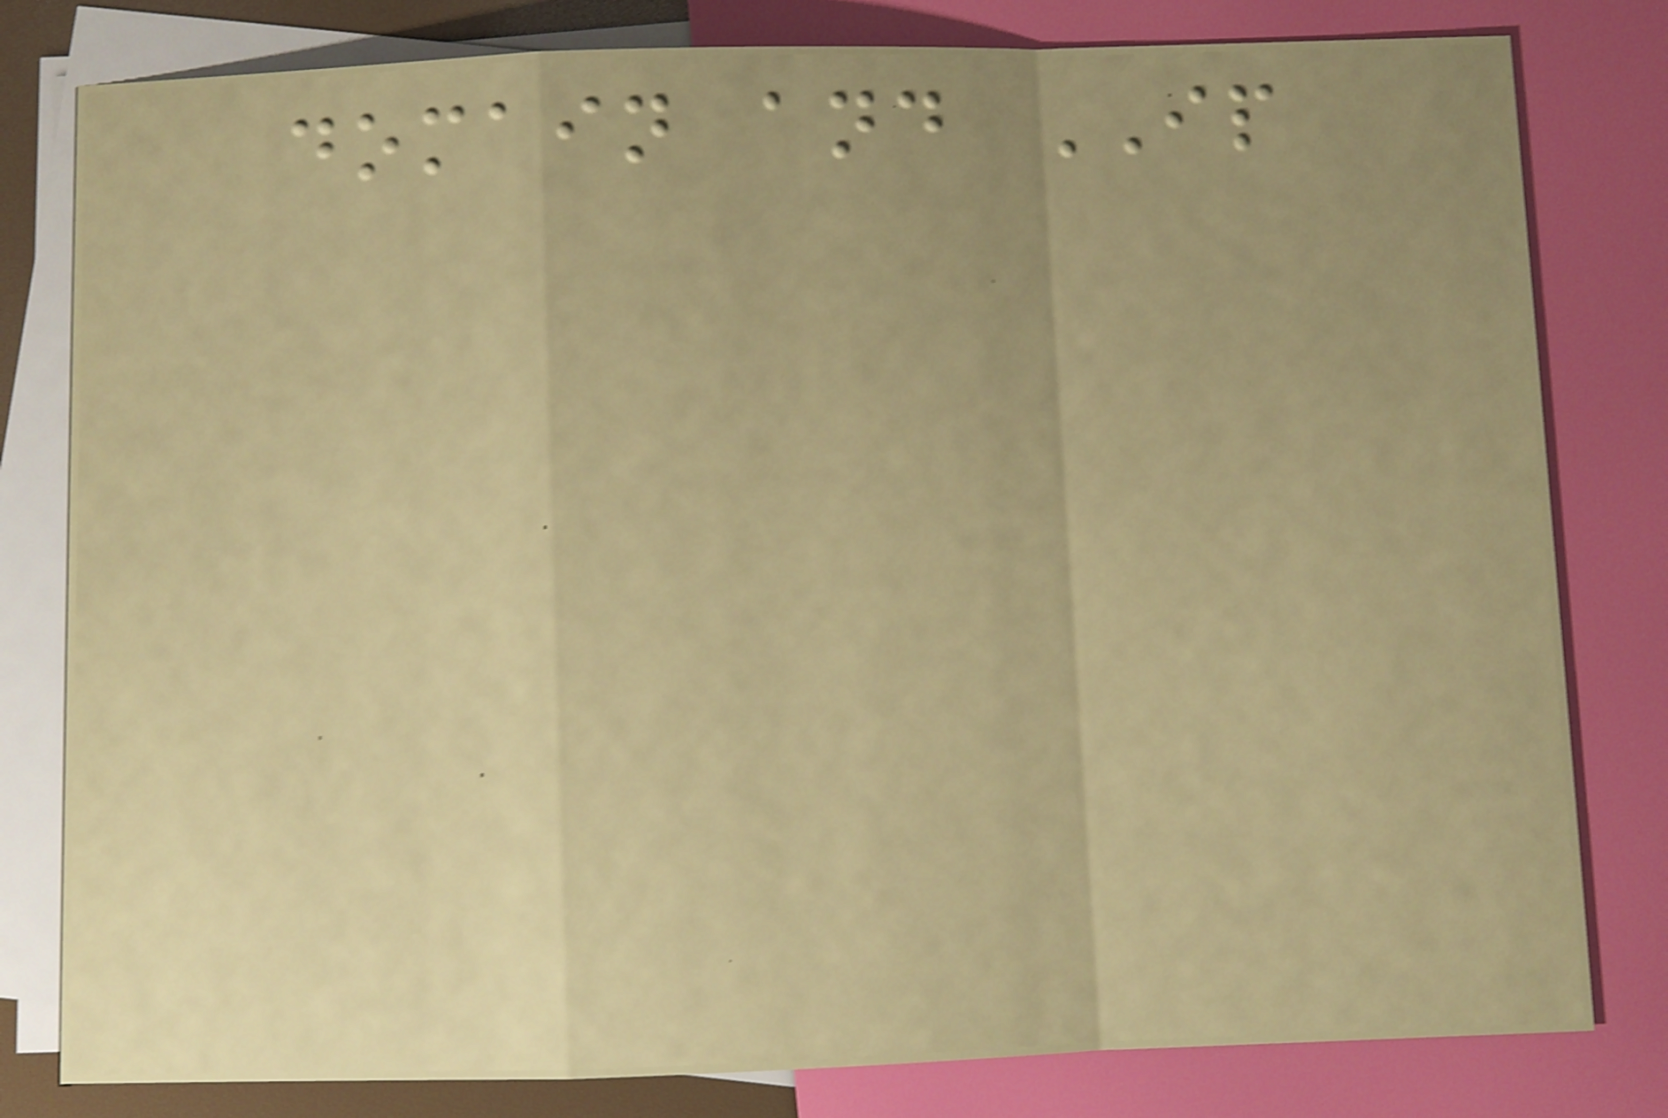domain and IP
